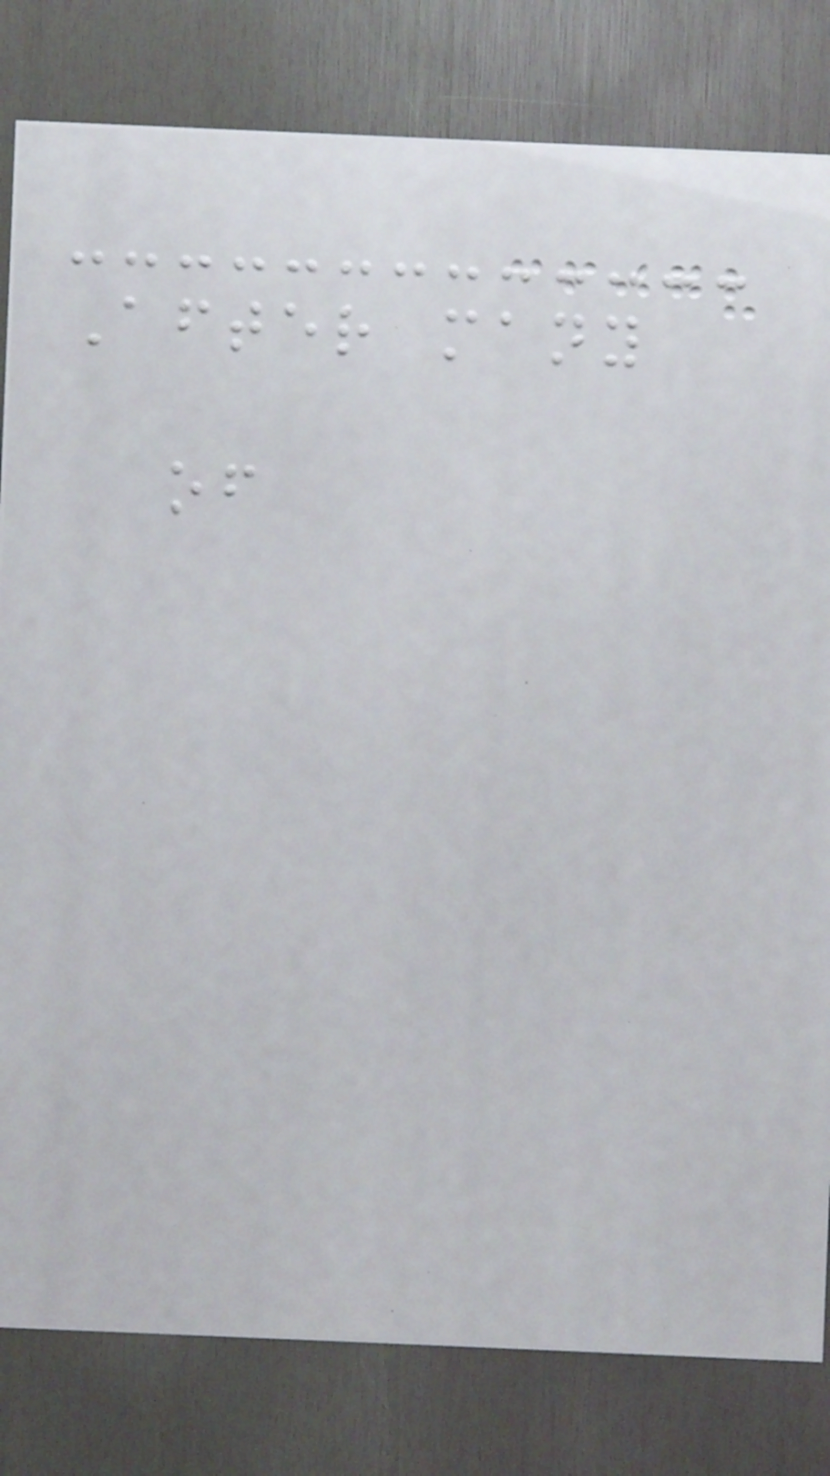After many
of
